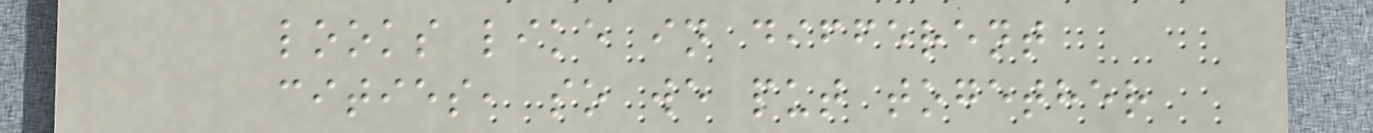looks like in different
cities, so we put together
